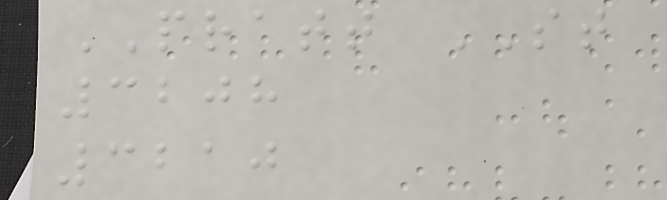PRATT ST
3208
3210
